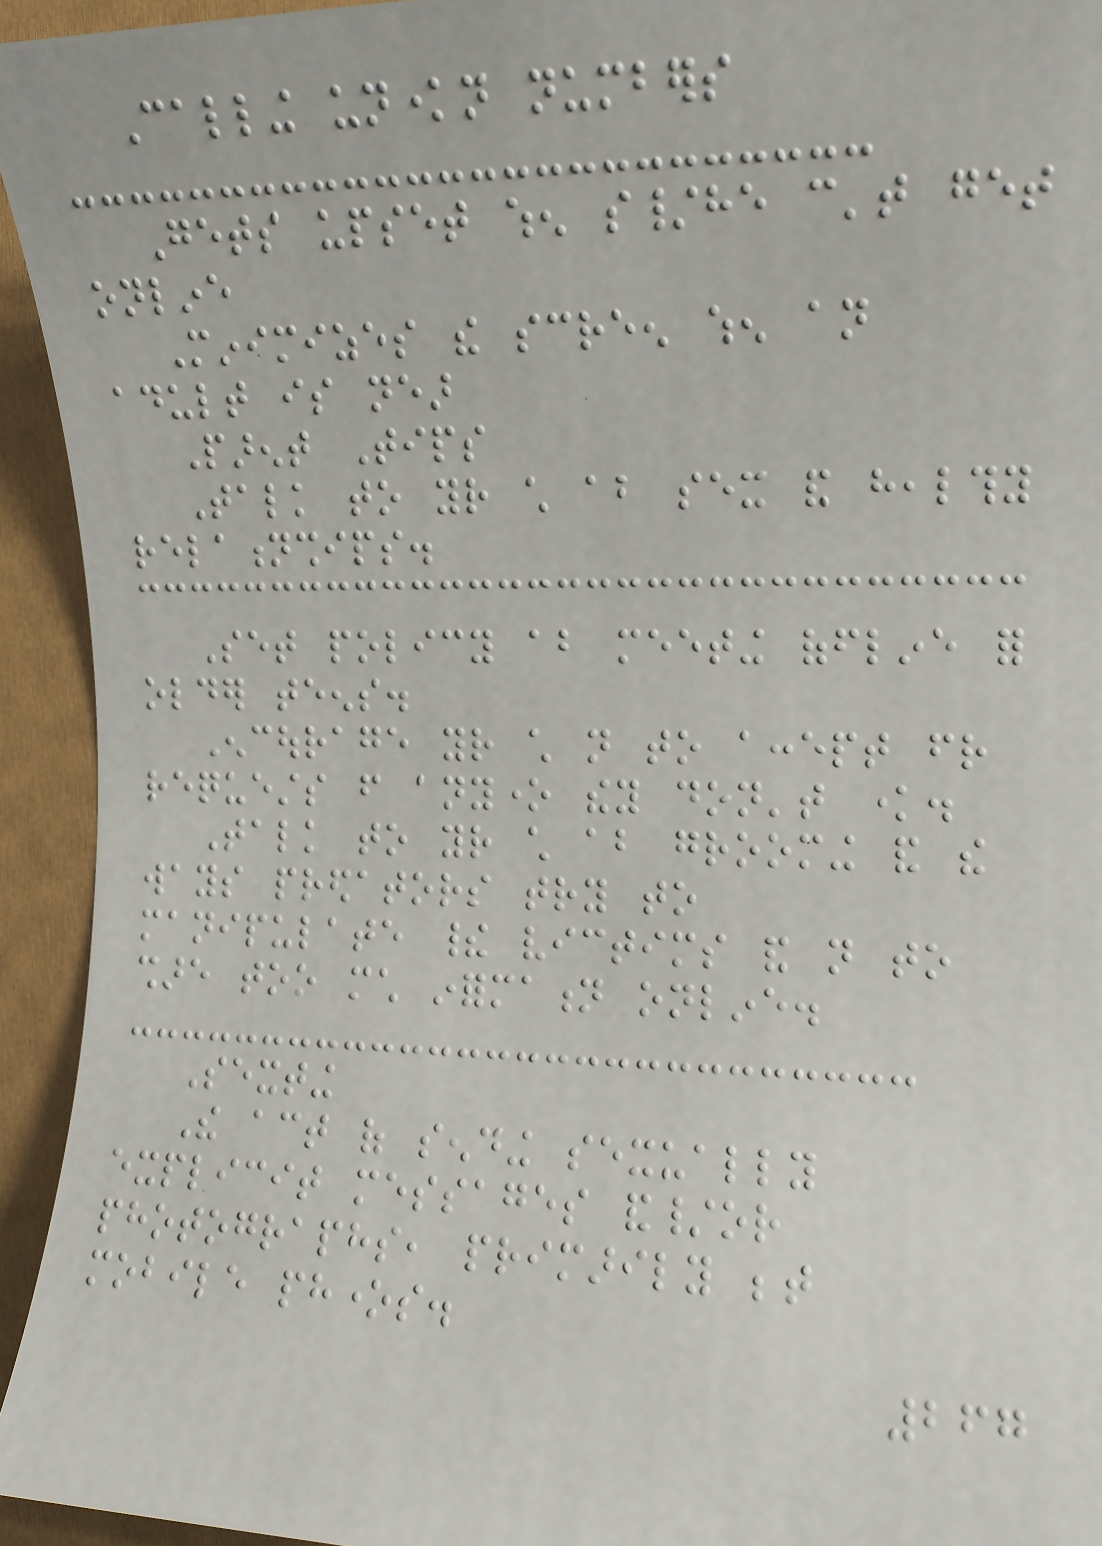Calling unknown numbers
Gets upset when s/he can't get
online
Minimizes the screen when an
adult is near
Parent Tips
Talk to your child about sex and healthy
relationships.
Set policy about meeting offline for
older teens.
Encourage your child not to accept friend
requests from anyone they don't know.
Talk to your child about grooming and the
ways predators try to
manipulate their victims and not to
share too much information online.
Sexting
The act of sending sexually
explicit messages and/or
photographs, primarily between
mobile phones.
267
